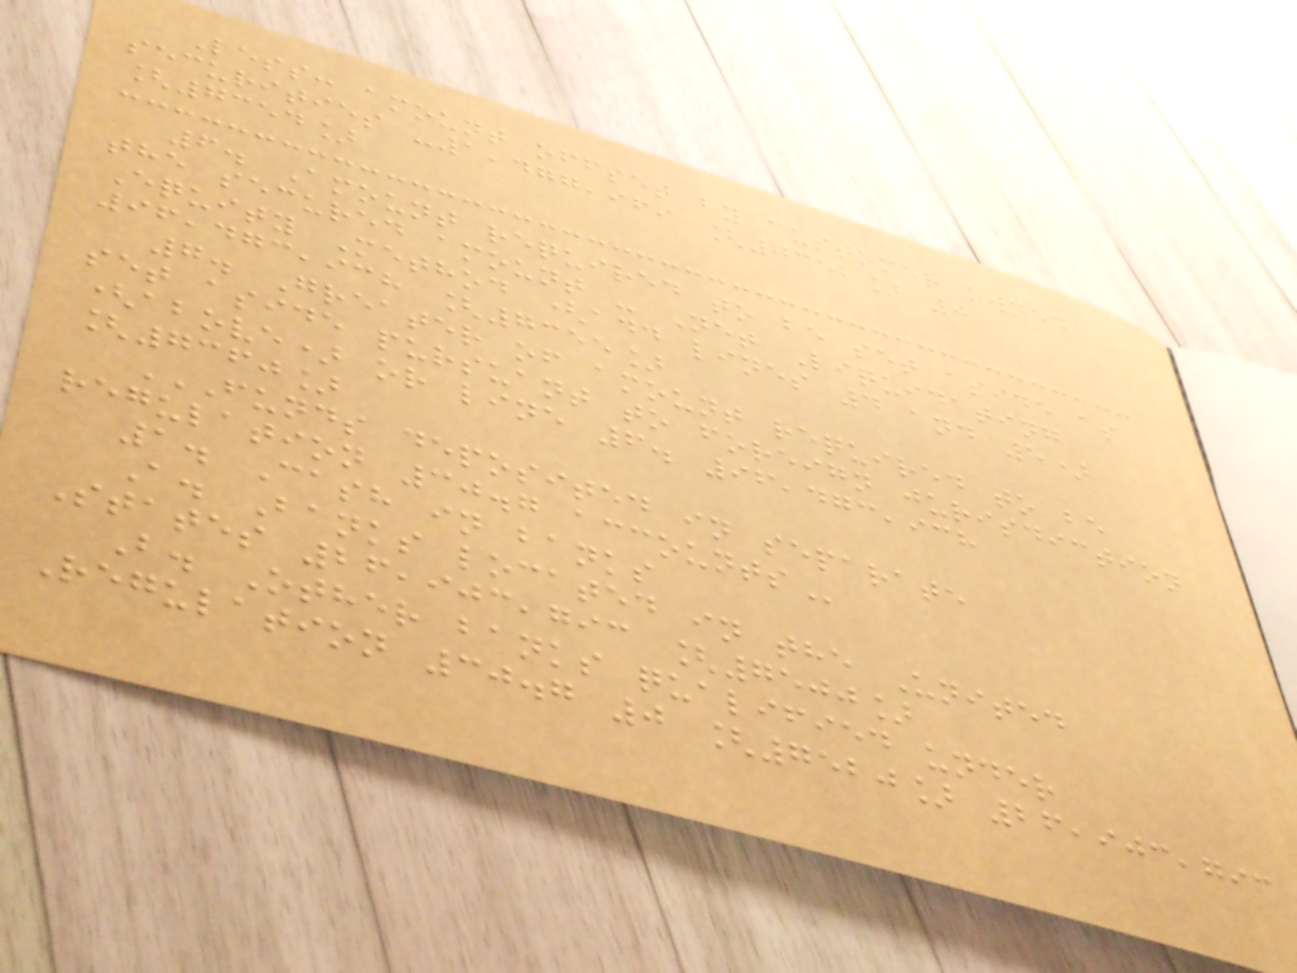Less: amount offset by customer owned
securities -1,477,969 [7352] 0
[7354]
6. Amount required to be set aside as
the secured amount - Net Liquidating
Equity Method (add lines 4 and 5)
96,473,938 [7355]
7. Greater of amount required to be
set aside pursuant to foreign jurisdiction
(above) or line 6. 96,473,938
[7360]
FUNDS DEPOSITED IN SEPARATE
REGULATION 30.7 ACCOUNTS
1. Cash in banks
A. Banks located in the United
States 26,903,793 [7500]
B. Other banks qualified under
Regulation 30.7 0 [7520] 26,903,793
